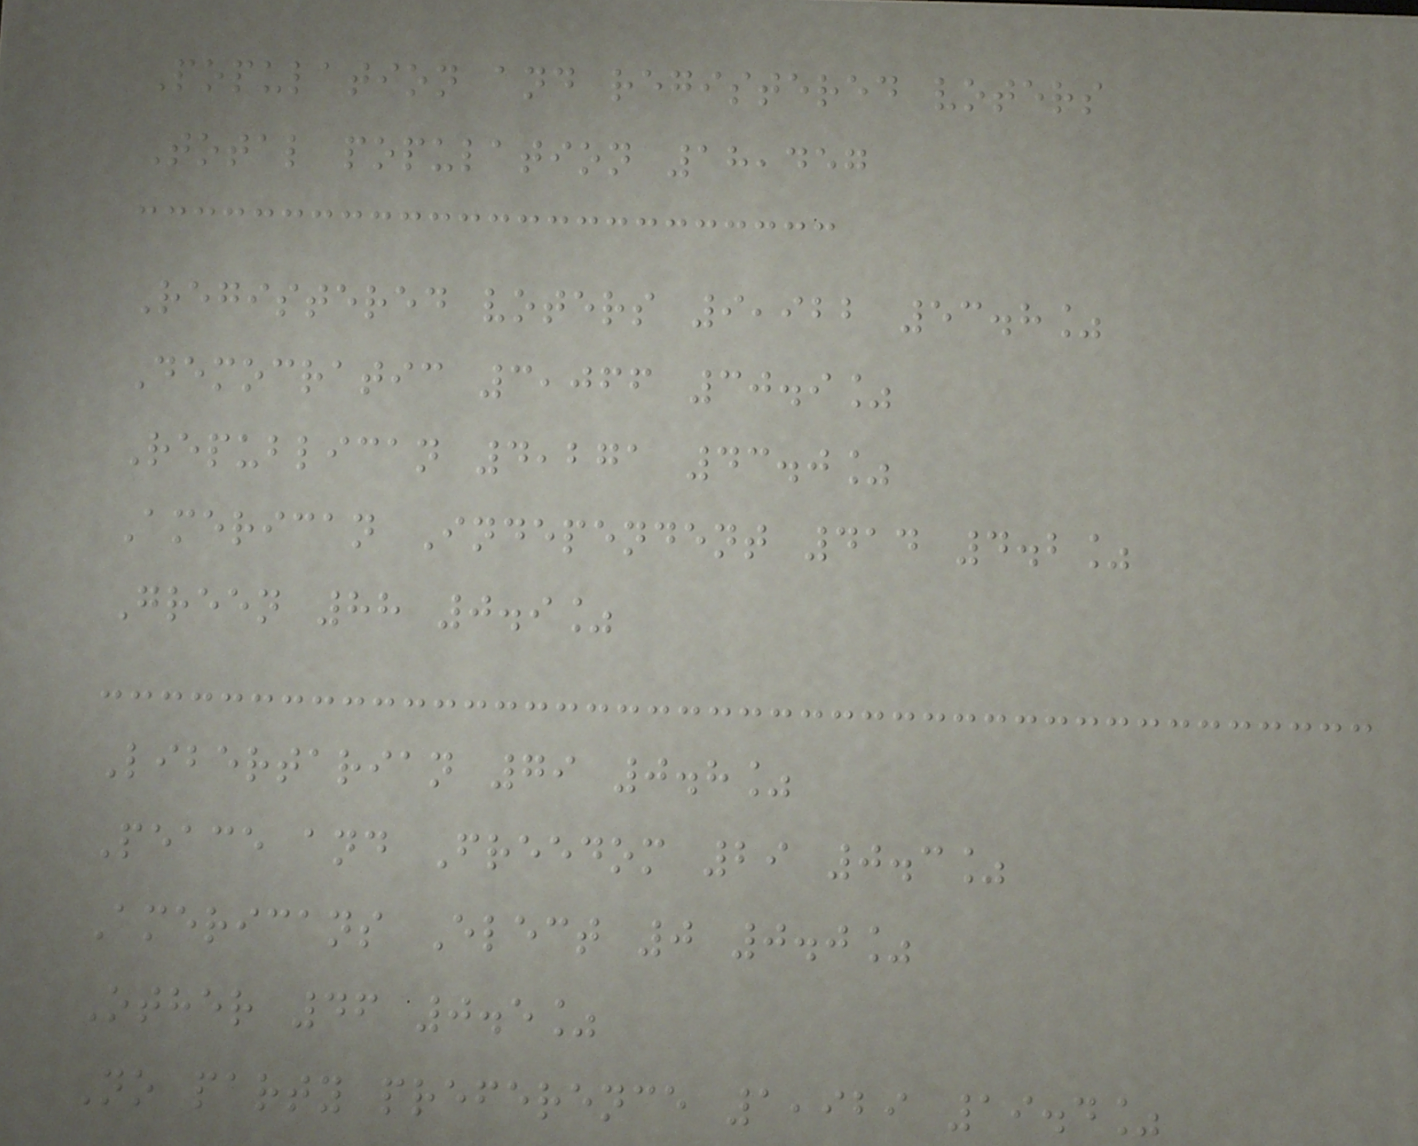Population and registered voters
Total population 18,457
Registered voters 9,922 53.8%
Democratic 3,066 30.9%
Republican 4,271 43.0%
American Independent 414 4.2%
Green 88 0.9%
Libertarian 79 0.8%
Peace and Freedom 29 0.3%
Americans Elect 0 0.0%
Other 46 0.5%
No party preference 1,929 19.4%
